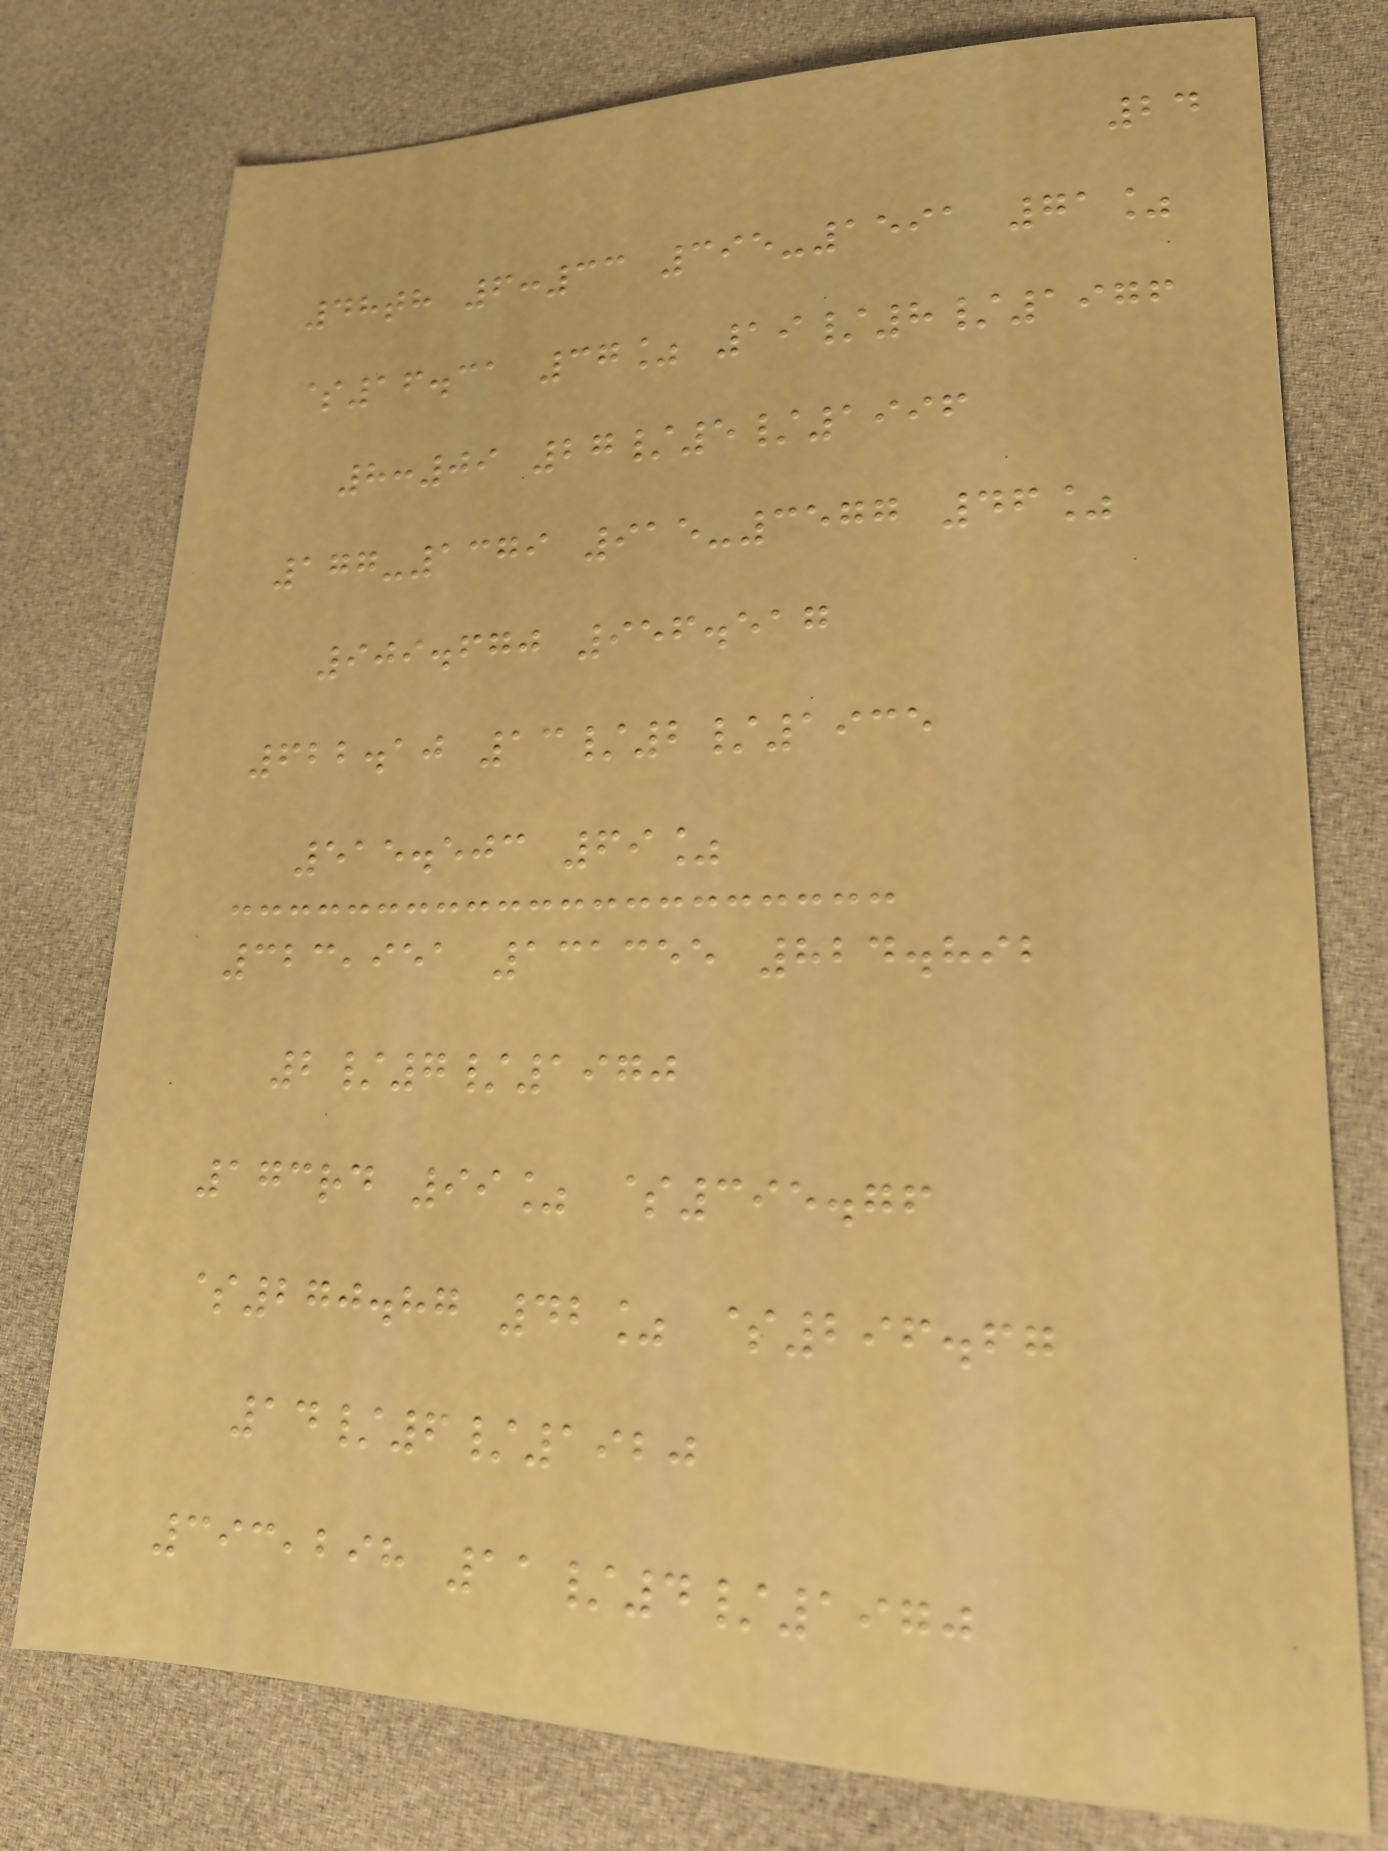24
48th 6:33 395-1591 71%
$16.31 37% 19/8/1976
8:09 27/5/1996
177-1379 915-3577 46%
909.670 956.517
622.10 13/2/1935
515.503 69%
323,951 131355 824.892
2/7/1970
173rd 99% $395.76
$270.87 42% $296.67
14/6/1920
393,298 11/4/1970
